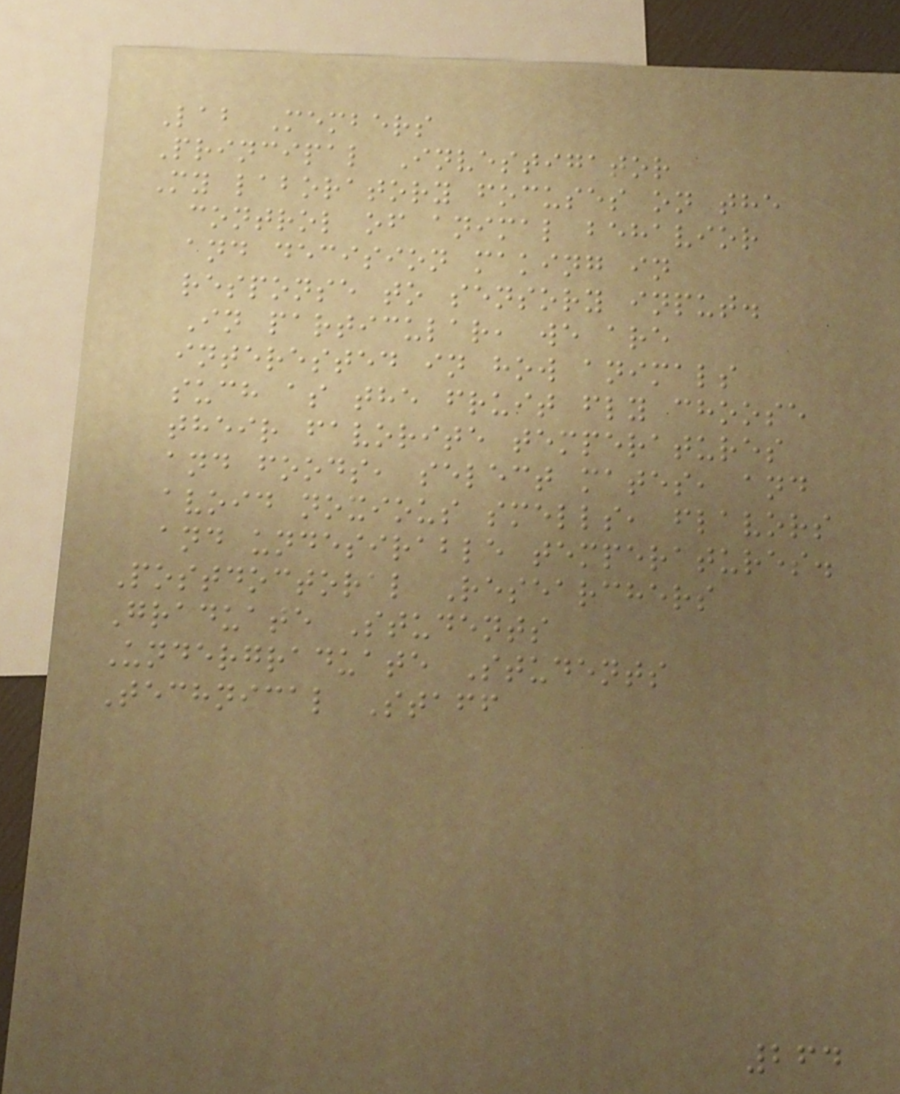Lab Members
Principal Investigator
My laboratory focuses on the
control of animal behavior
and decision making in
response to sensory input.
In particular, we are
interested in how animals
such as the fruit fly choose
their favorite temperatures
and foods, select mates, and
avoid noxious smells, flavors
and undesirable temperatures.
Postdoctoral Researchers
Graduate Students
Undergraduate Students
Technical Staff
264
